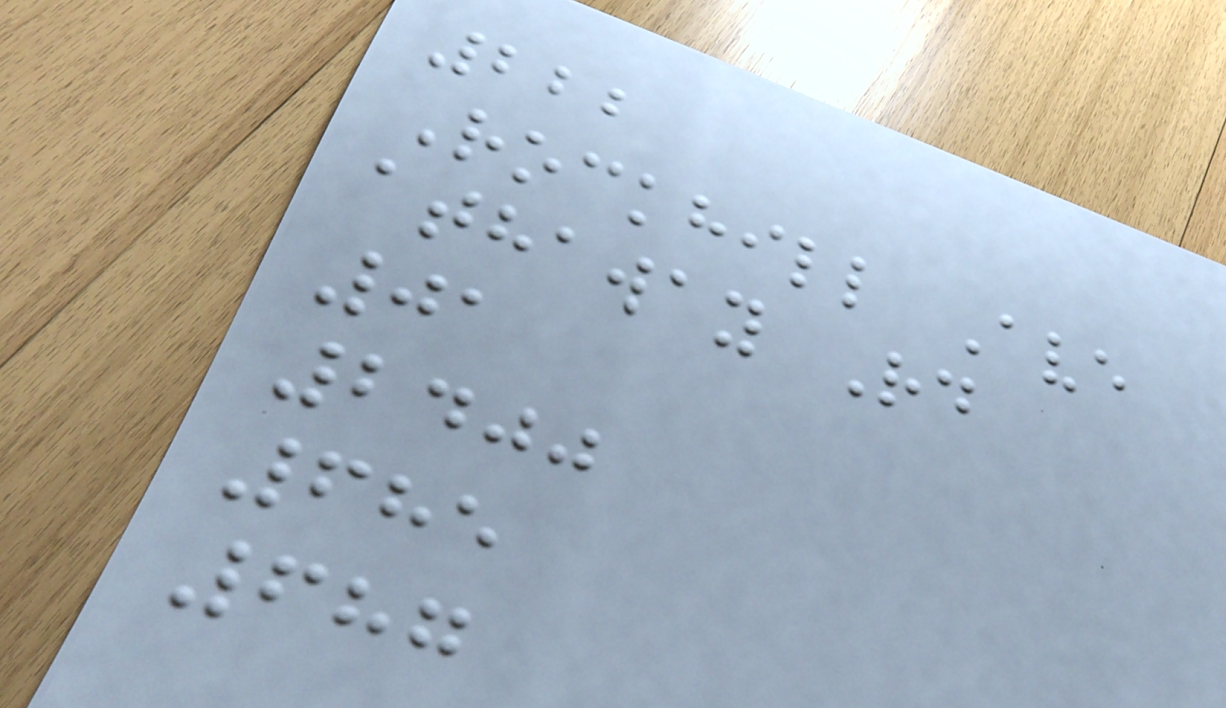222
Rockhill Ave
athaway Rd
01
2400
685
687
